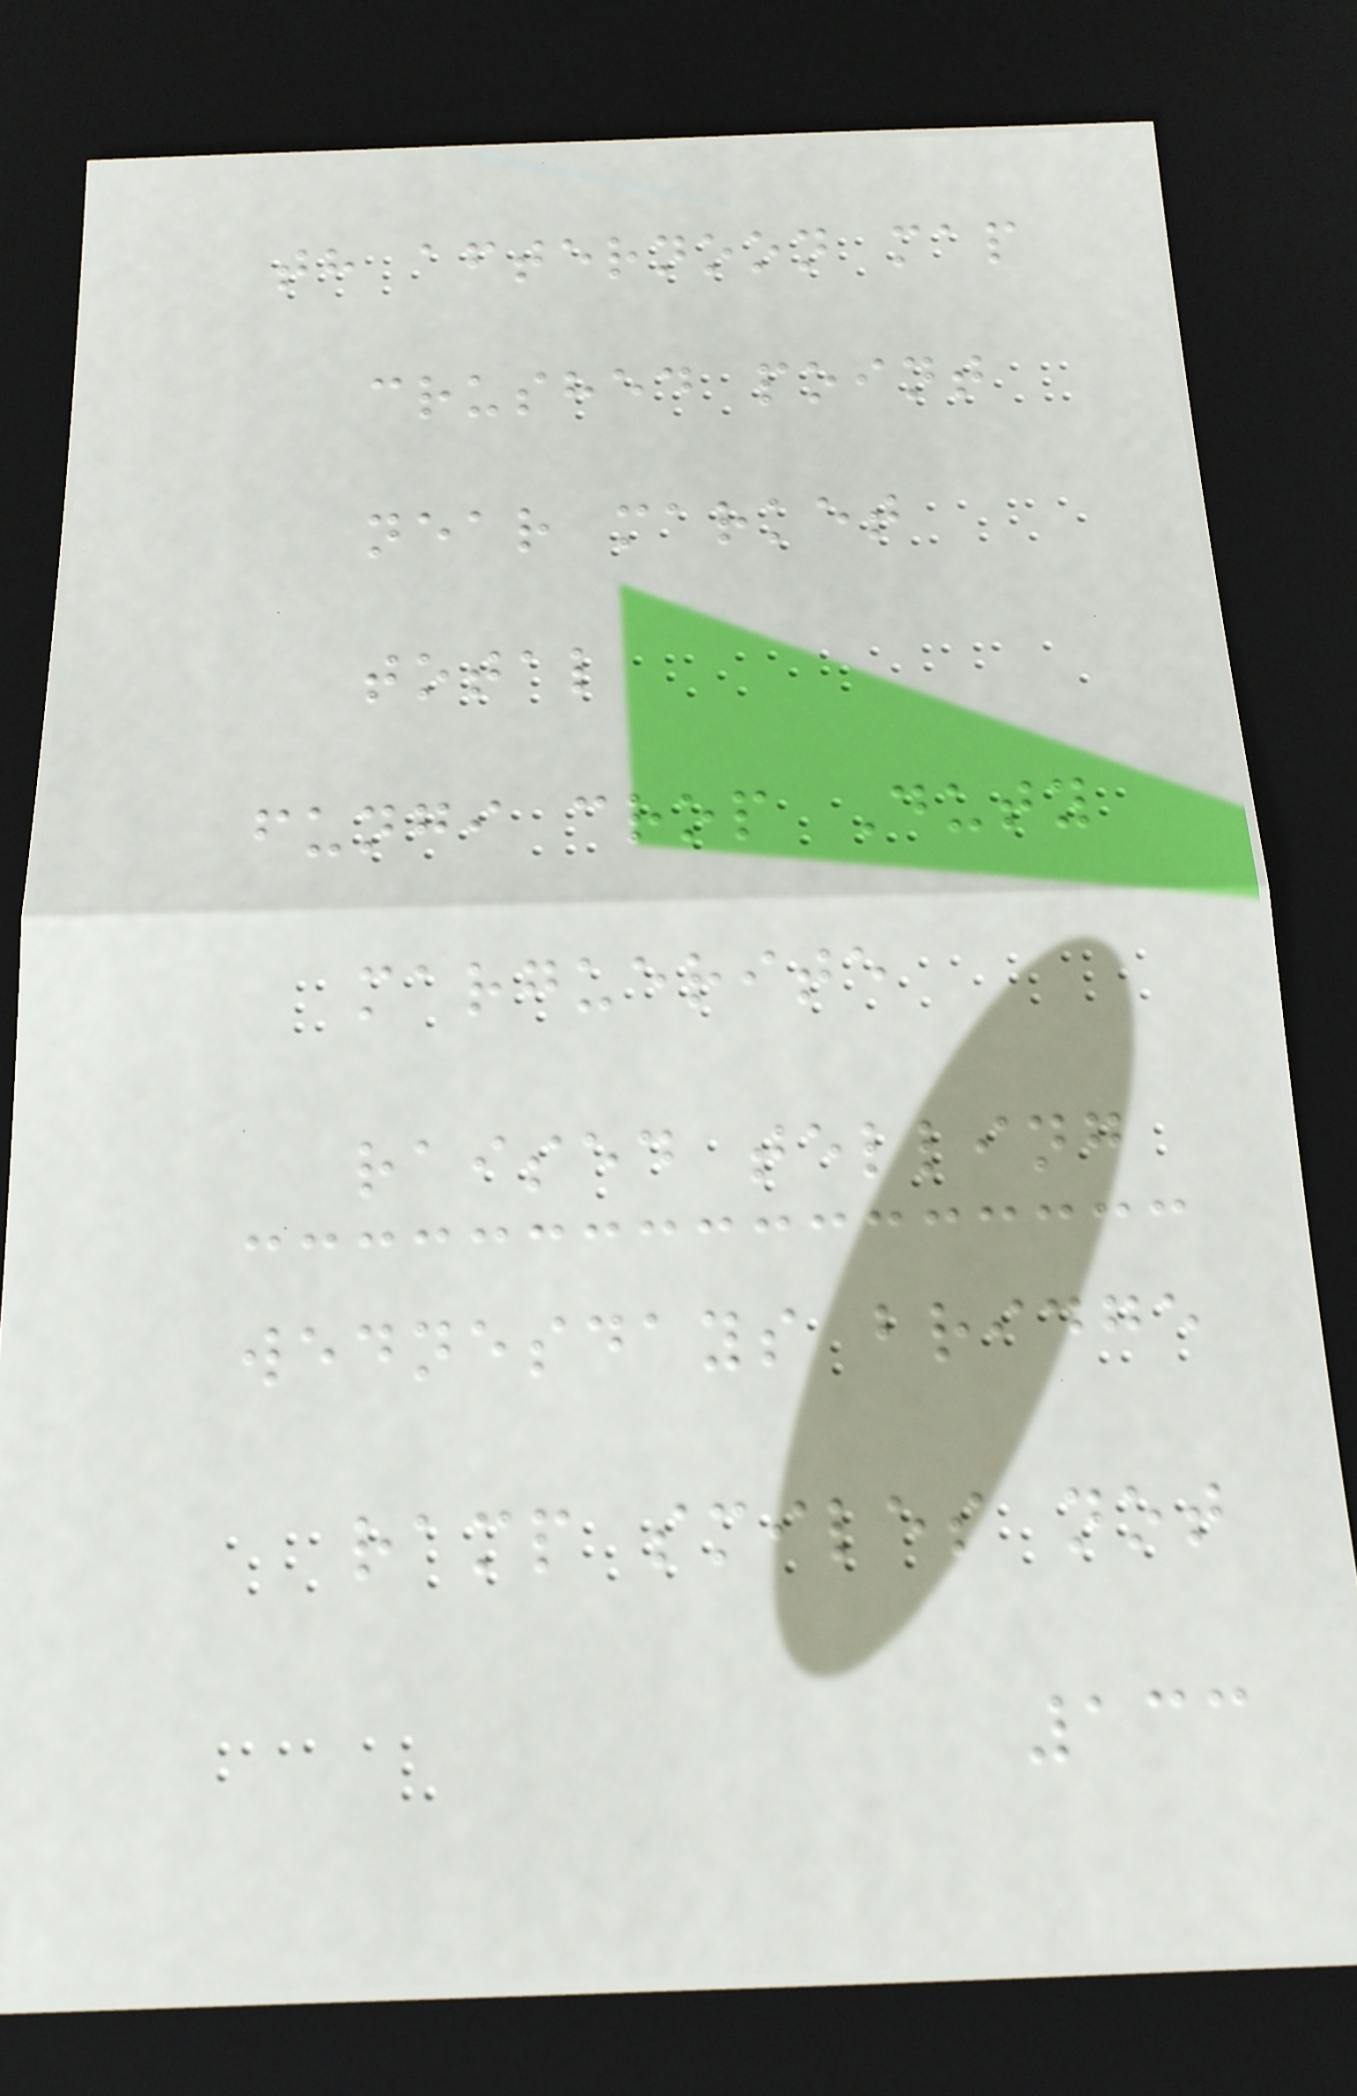th afternoon map
crushed point
near market
total
fungi crop Duty
marguerite
raised telling
wednesdays bridge
ramp smiles not
133
